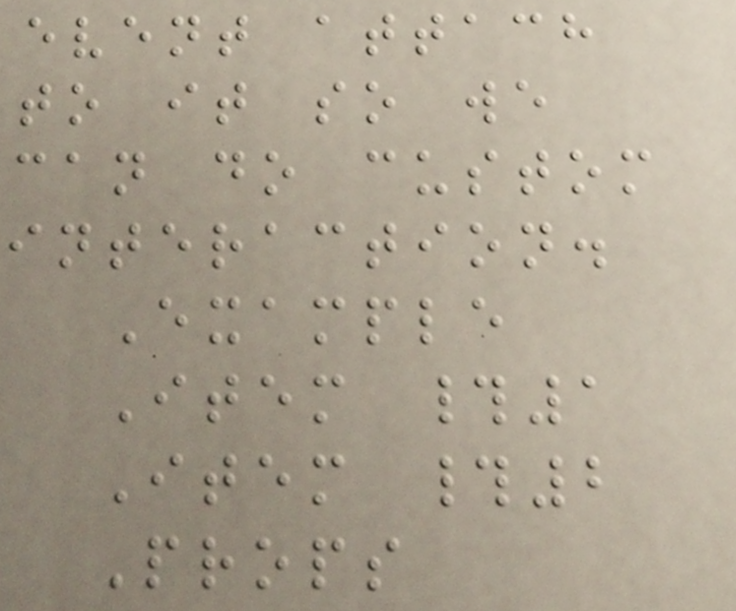event attach
to it so we
can do custom
interaction.
Example
Item #1
Item #2
Props
